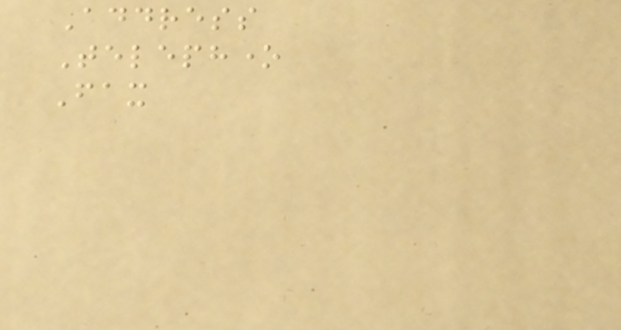Address
Telephone
Fax
